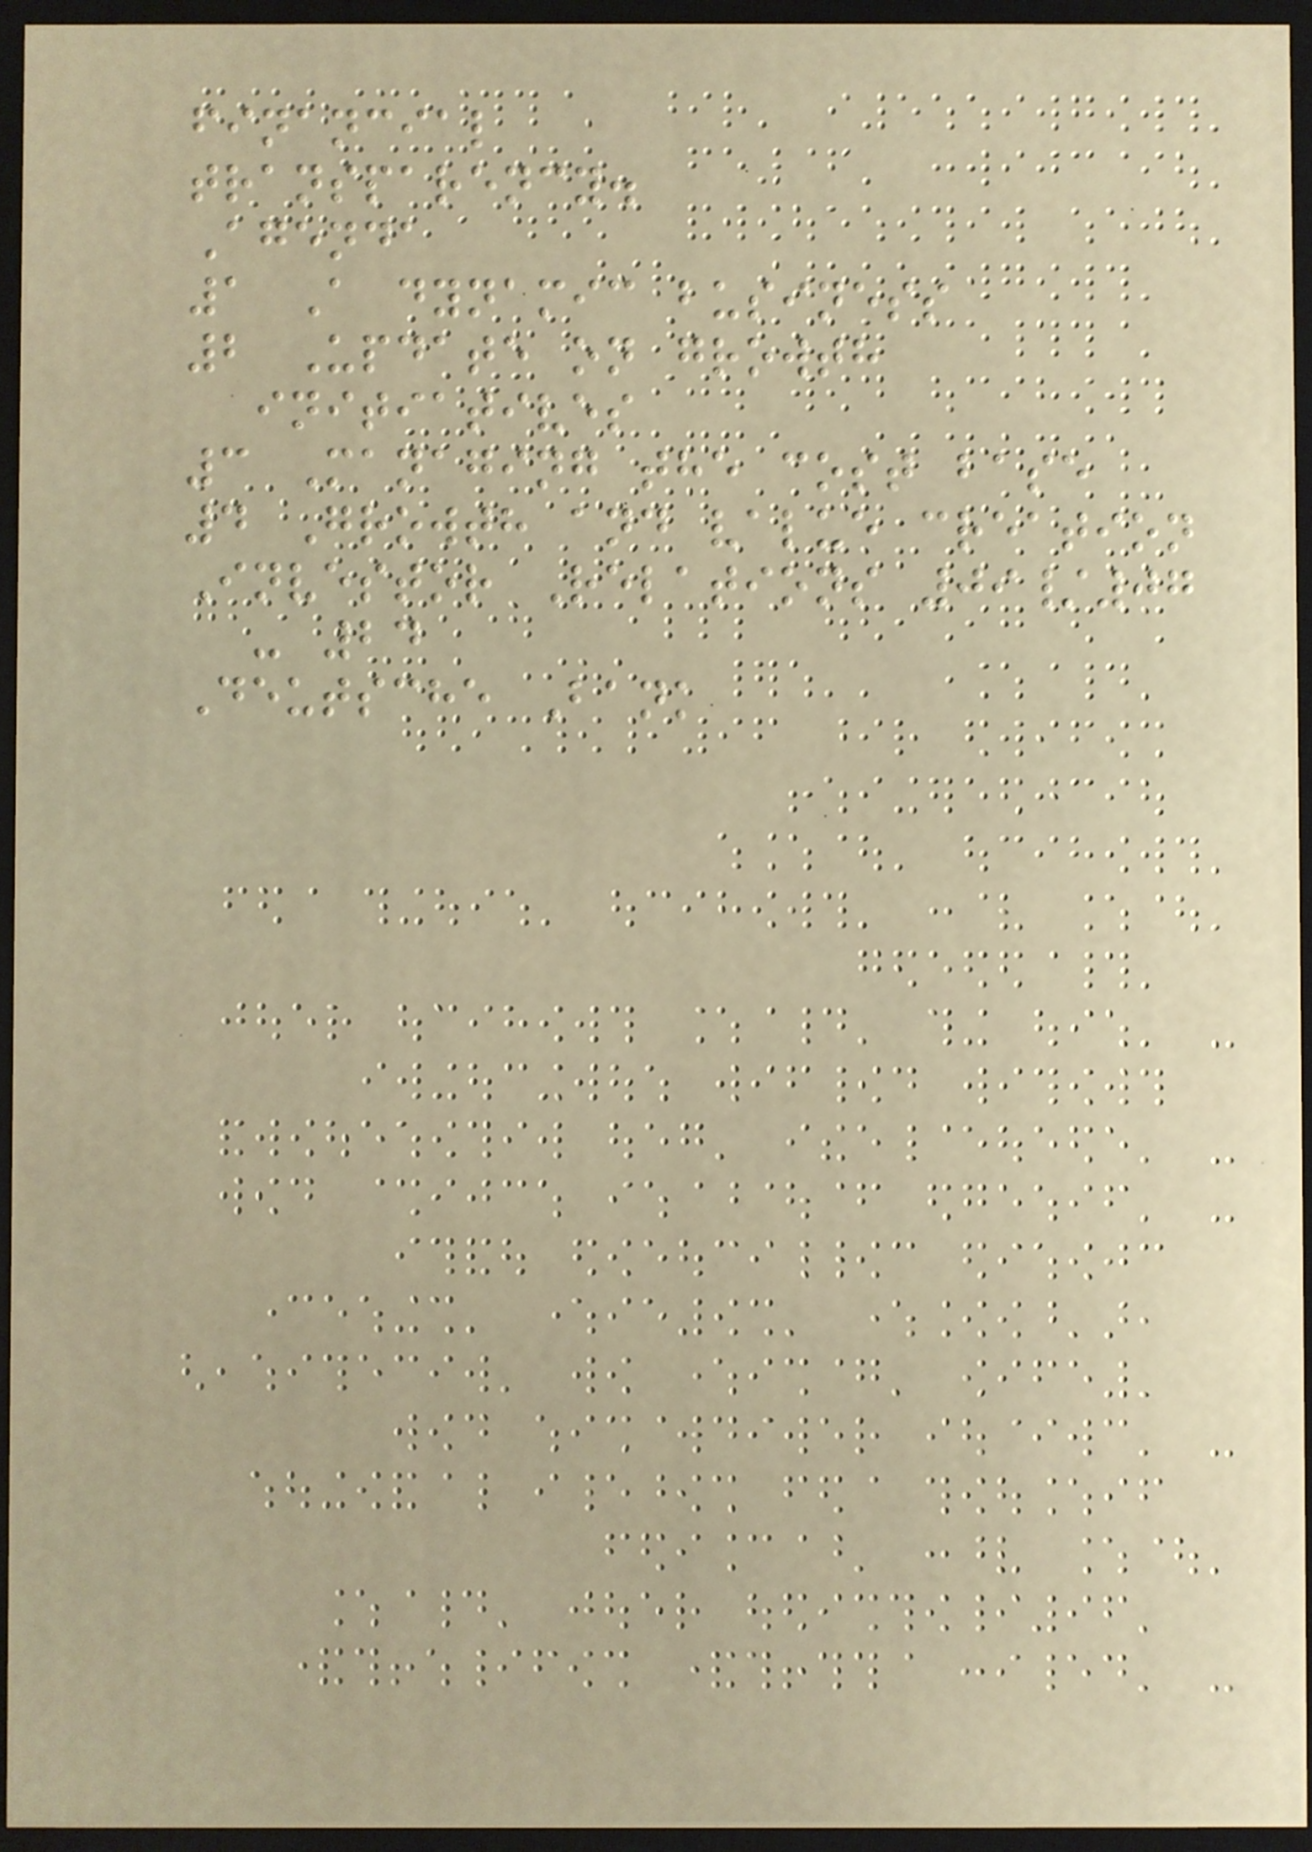financial
transparency.
Agenda
1 A dynamic business
2 Update on growth
initiatives
3 Managing the cost base
4 Growth and value creation
Investor Relations 09/07
- 24
Deutsche Bank
